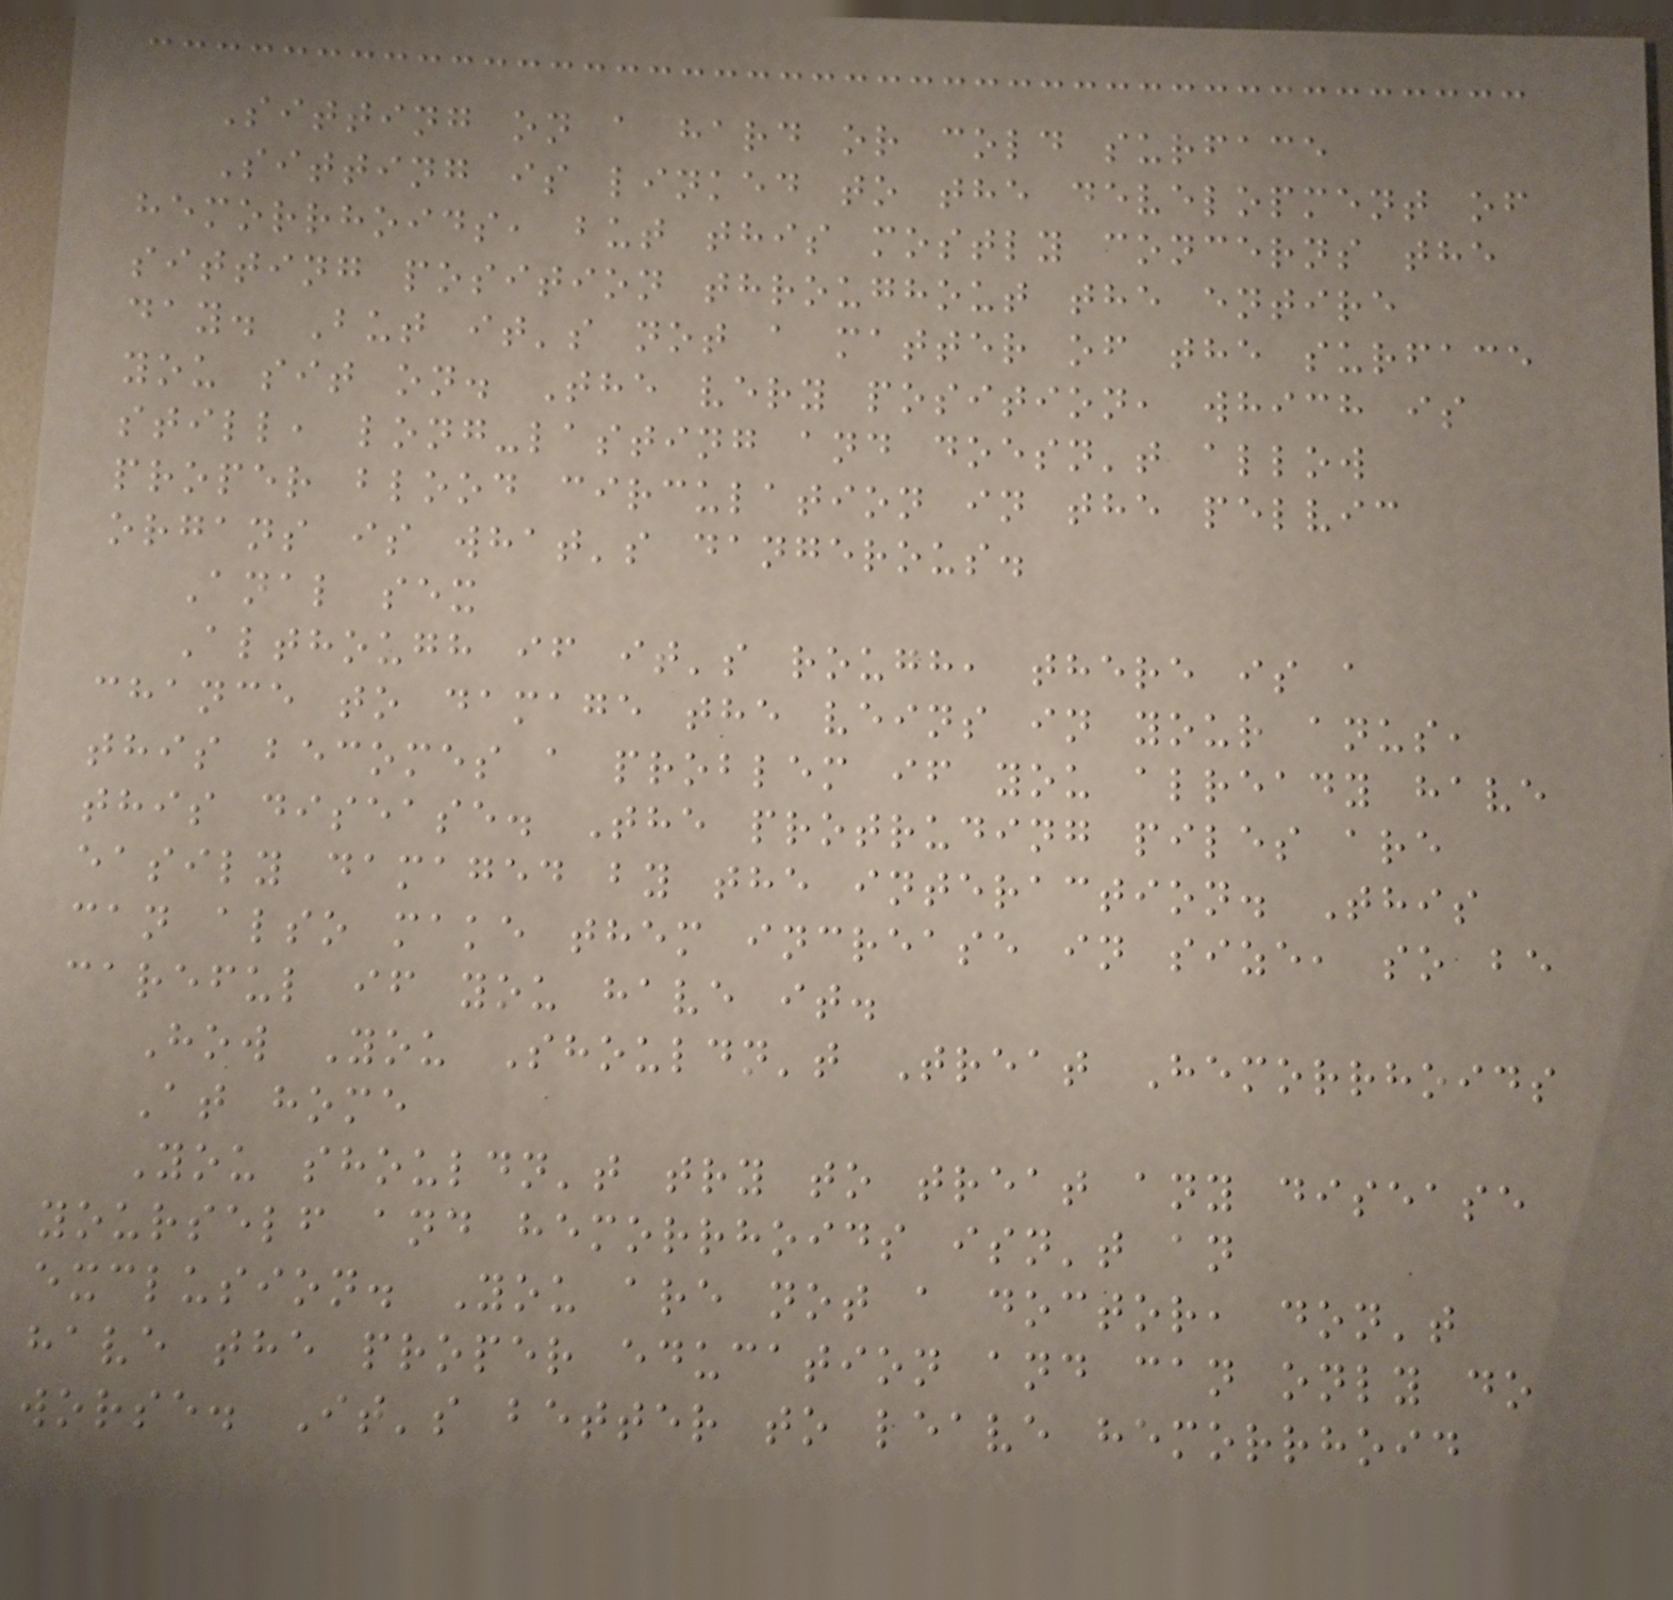Sitting on a hard or cold surface
Sitting is linked to the development of
hemorrhoids, but this mostly concerns the
sitting position throughout the entire
day. But it's not a matter of the surface
you sit on. The very position, which is
still, long-lasting and doesn't allow
proper blood circulation in the pelvic
organs is what's dangerous.
Anal sex
Although if it's rough, there is a
chance to damage the veins in your anus,
this becomes a problem if you already have
this disease. The protruding piles are
easily damaged by the interaction. This
can also make them increase in size, so be
careful if you have it.
How You Shouldn't Treat Hemorrhoids
At home
You shouldn't try to treat any disease
yourself and hemorrhoids isn't an
exclusion. You are not a doctor, don't
have the proper education and can only do
worse. It's better to leave hemorrhoid
